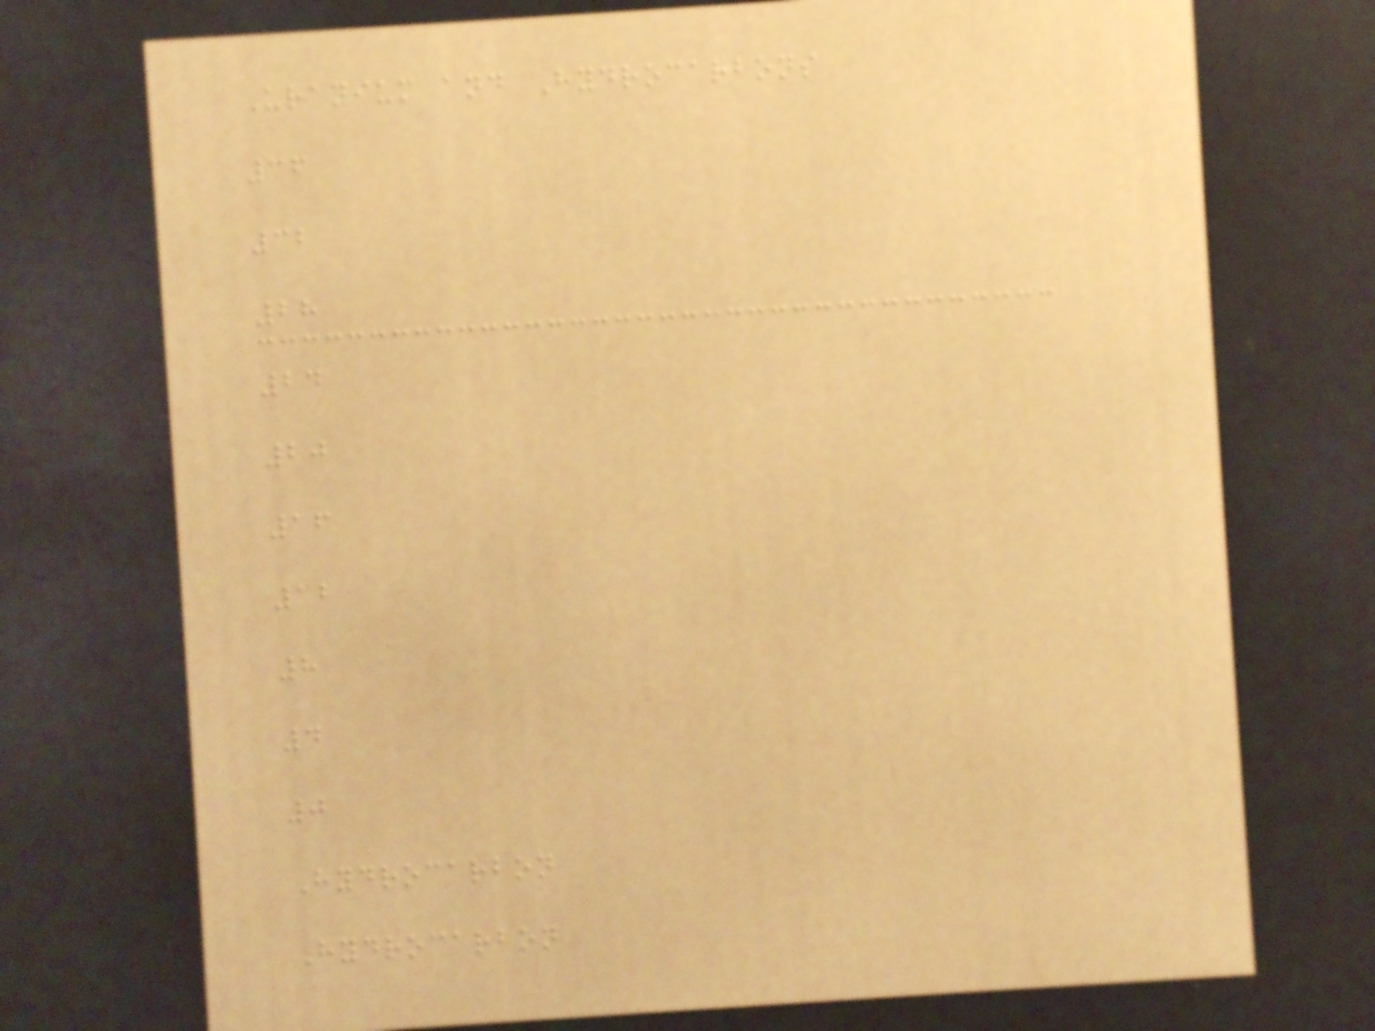Uranium and Hydrocarbons
36
32
28
24
20
16
12
8
4
0
Hydrocarbon
Hydrocarbon
